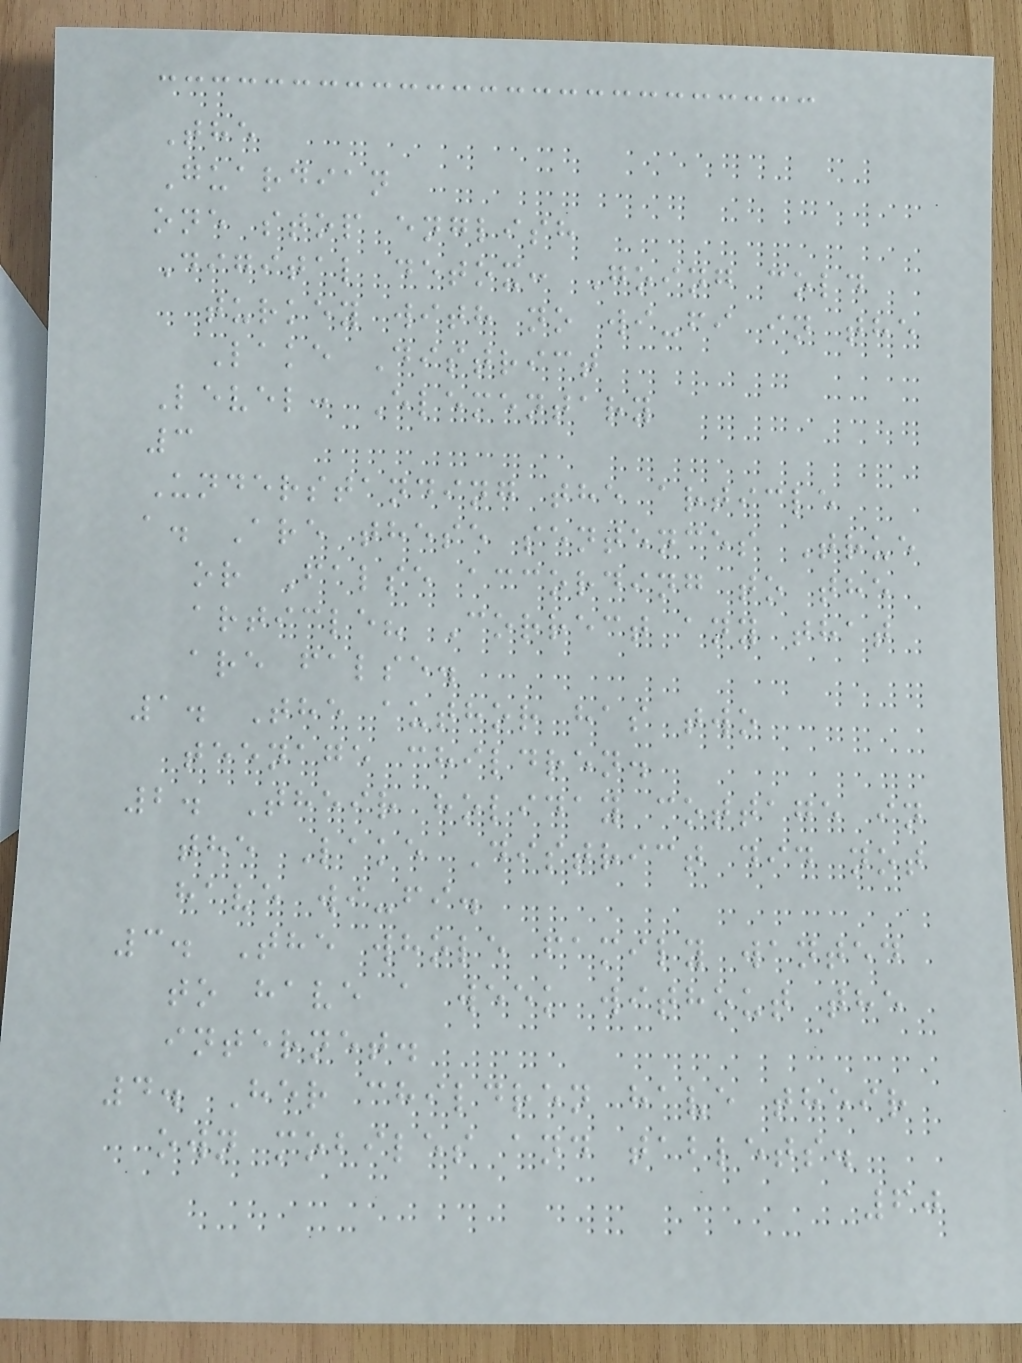The
Guardian
one stop english
Digital detox: Going cold
turkey with no wi-fi in the
Lake District
Level: Elementary
3
Understanding the article
a. Are these sentences True
or False according to the
article? Correct any that
are false.
1. The author has two
teenage children.
2. Their holiday cottage in
the Lake District did not
have wi-fi.
3. The whole family wanted
to have a week without the
internet.
4. Her children have their
own mobiles and tablets.
60
